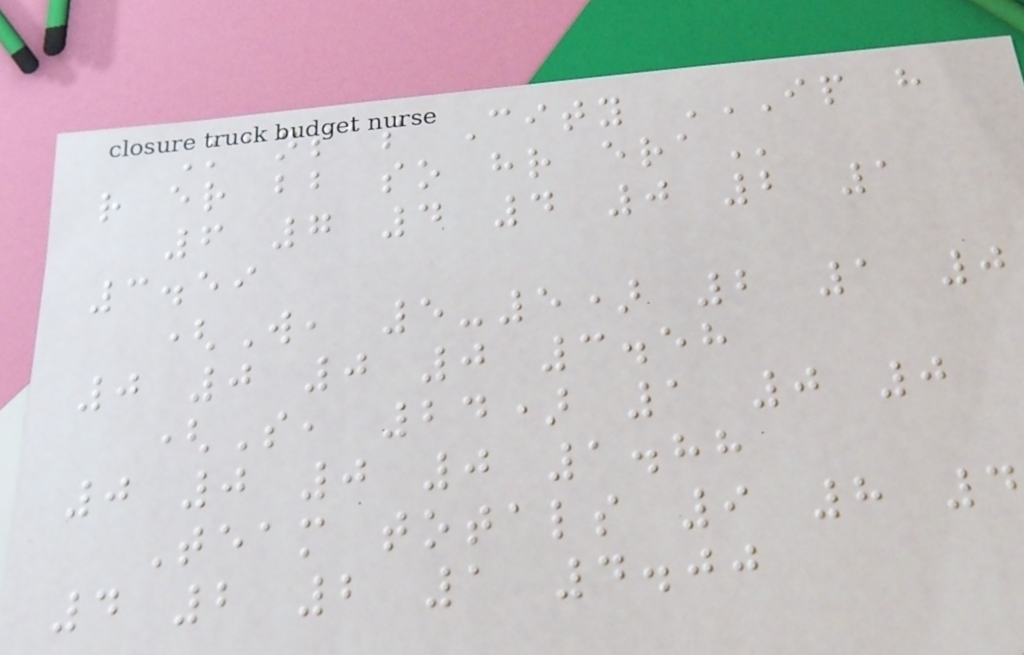Kansas City IP H
R ER BB SO HR ERA
6 7 4 4 0 2 1
3.59
(W, 5-5) 2 1 0
0 0 0 0 3.58
(S, 24) 1 0 0
0 0 0 0 1.88
Team totals 9 8 4
4 2 2 1 4.00
